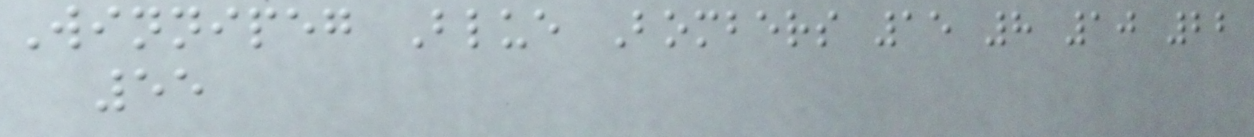Winnipeg Blue Bombers 15 8 10 22
55
